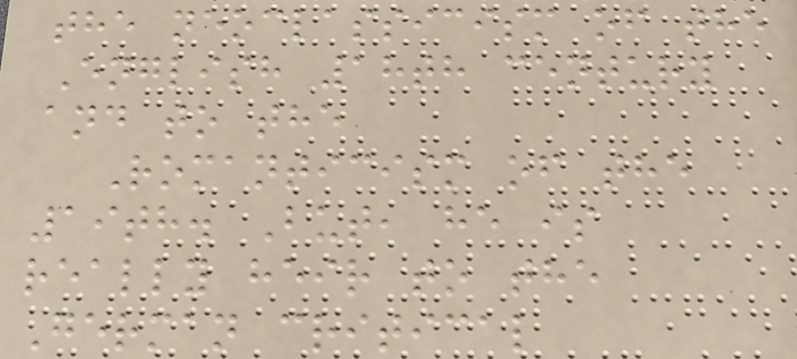the neoclassicism of the
English 18th century
and to the
Romanticism of the
19th. But, he is
really heir to the
German critical
